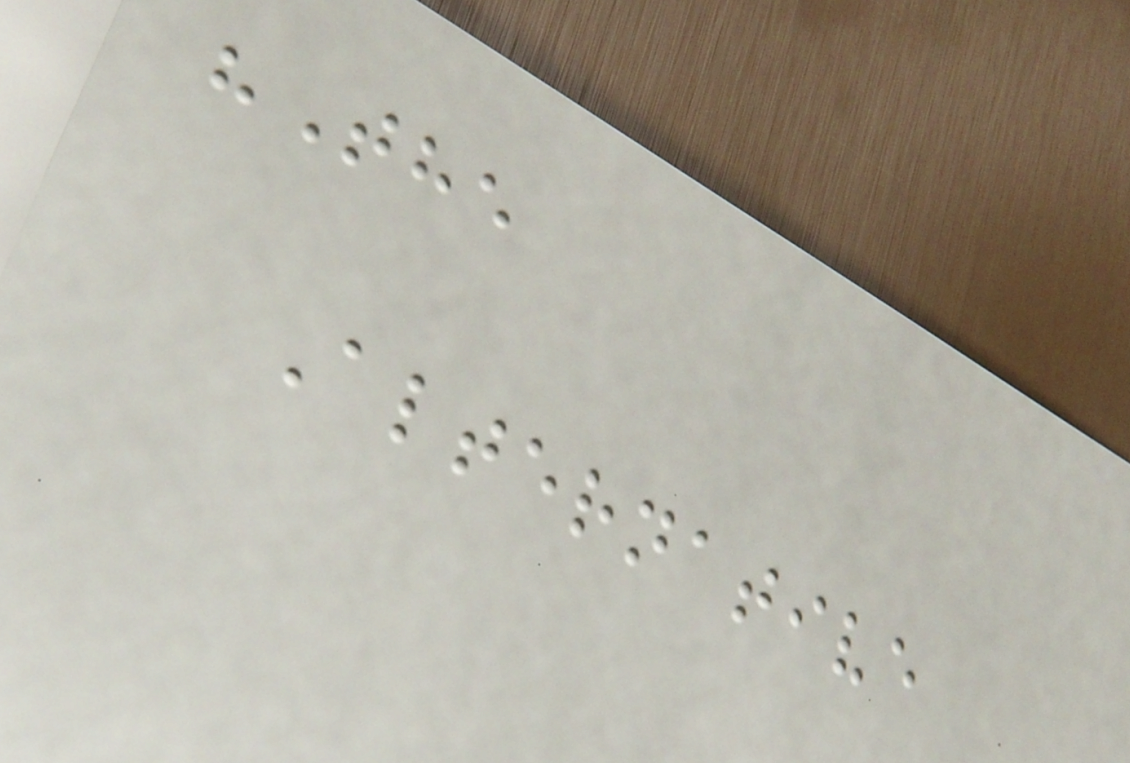"The
Alternative
